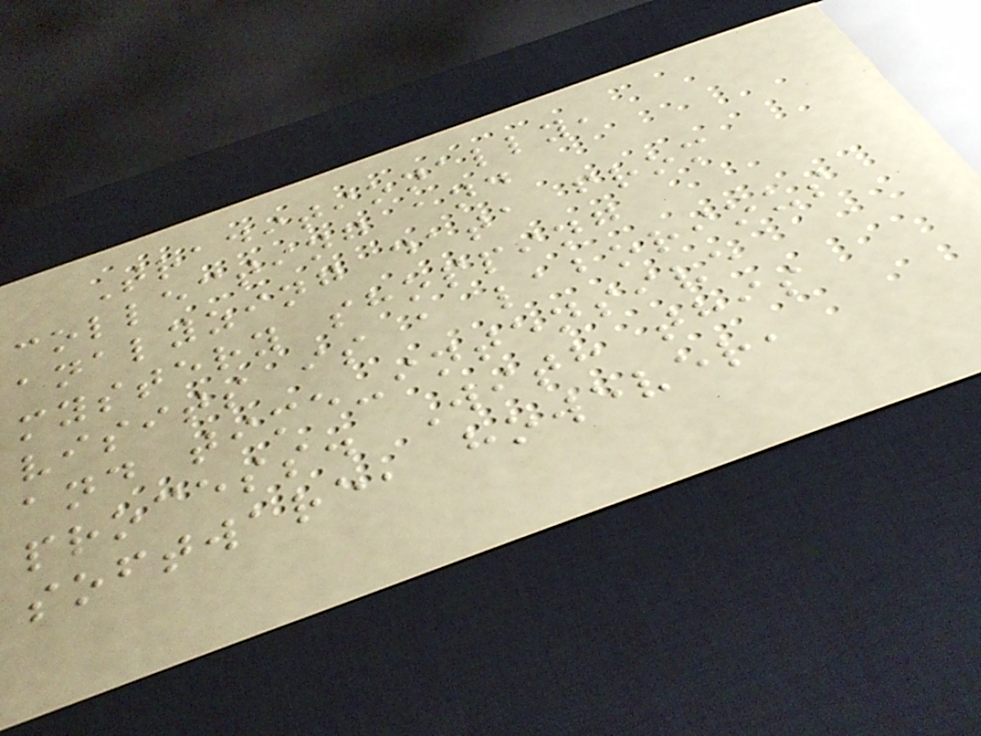Traditionally,
collecting and
analyzing data from
mystery shopping
visits is a laborious
and time-intensive
process. With this
software, however,
